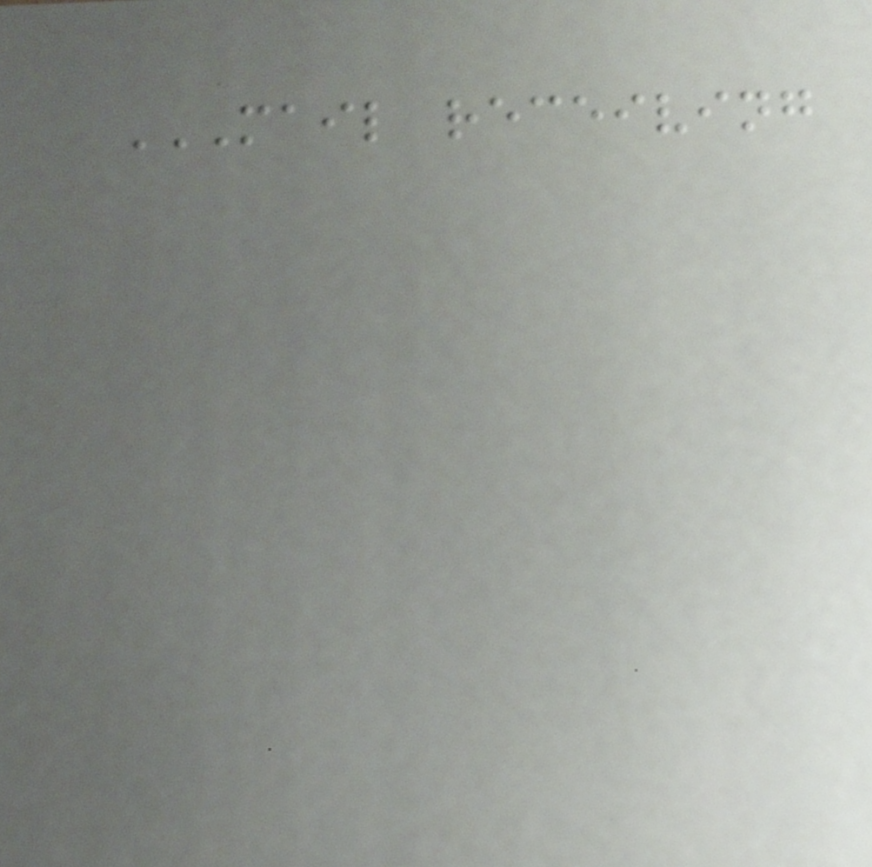MAIL RECEIVING
